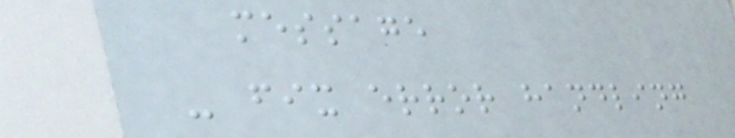message
- fix error handling
